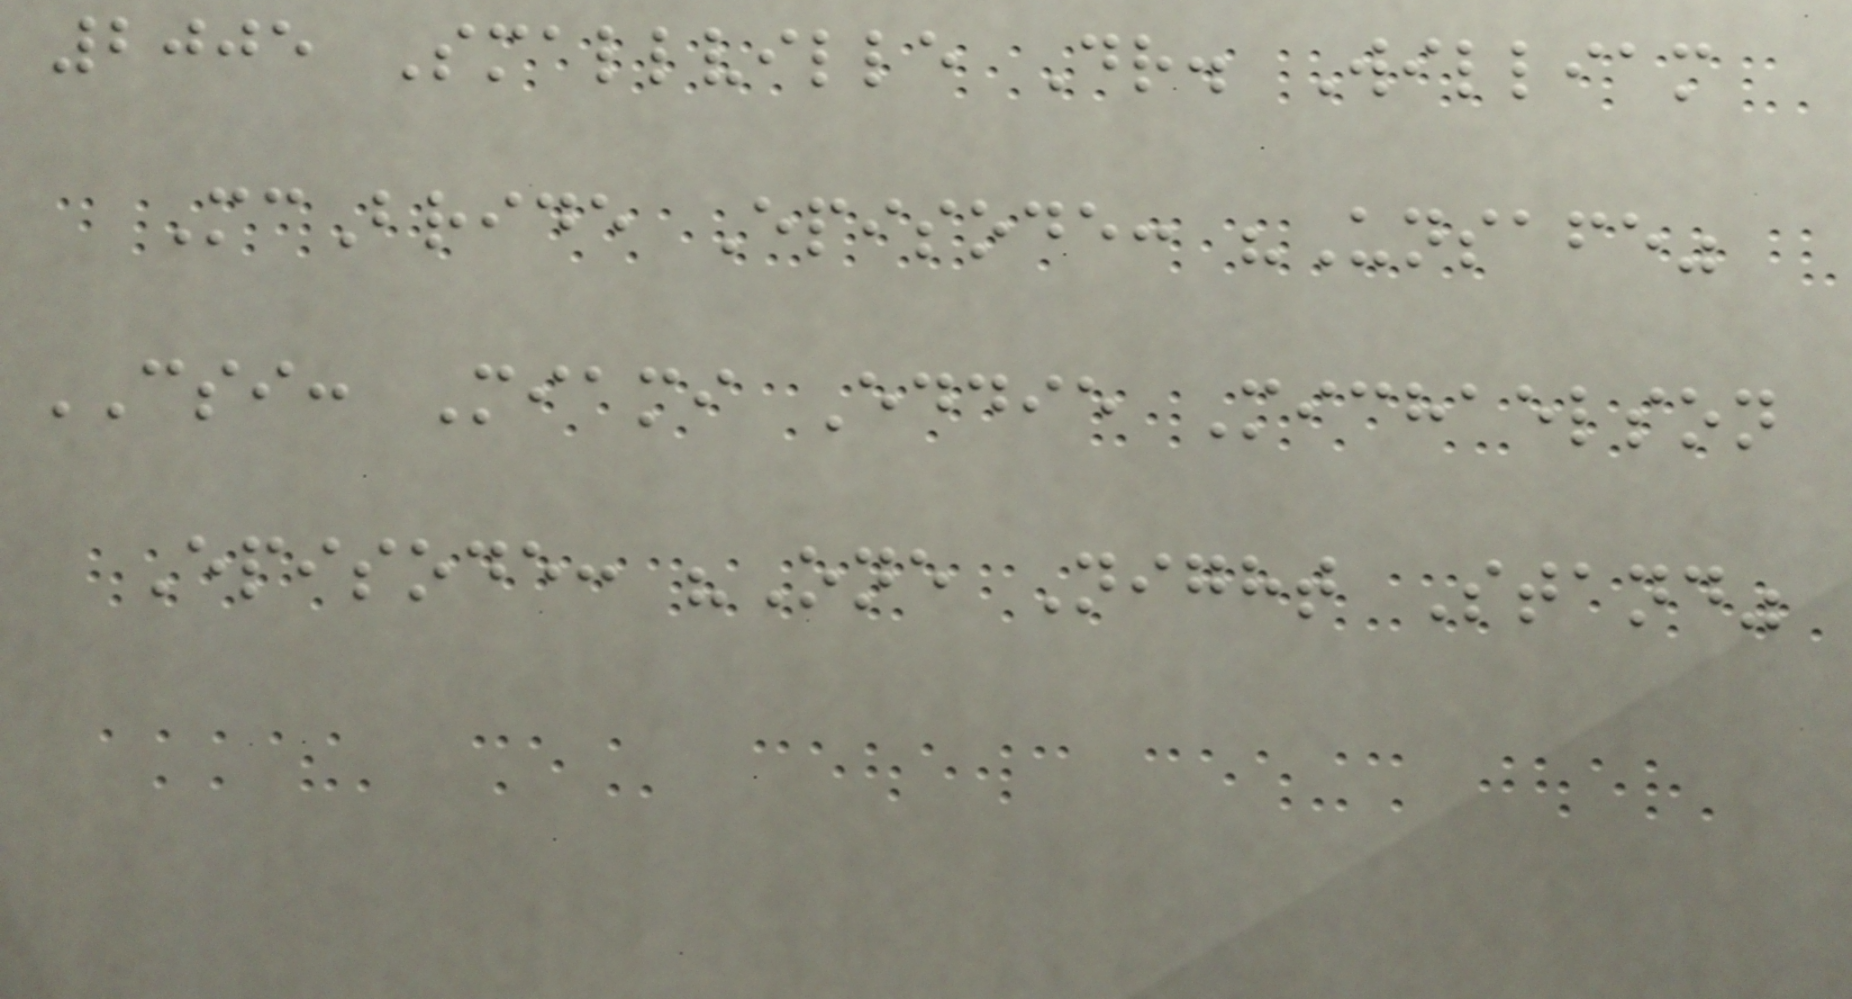2005 Smallville Dr. William
McBride Episode: "Unsafe"
CSI: Miami Eddie Michaelson
Episode: "One Night Stand"
